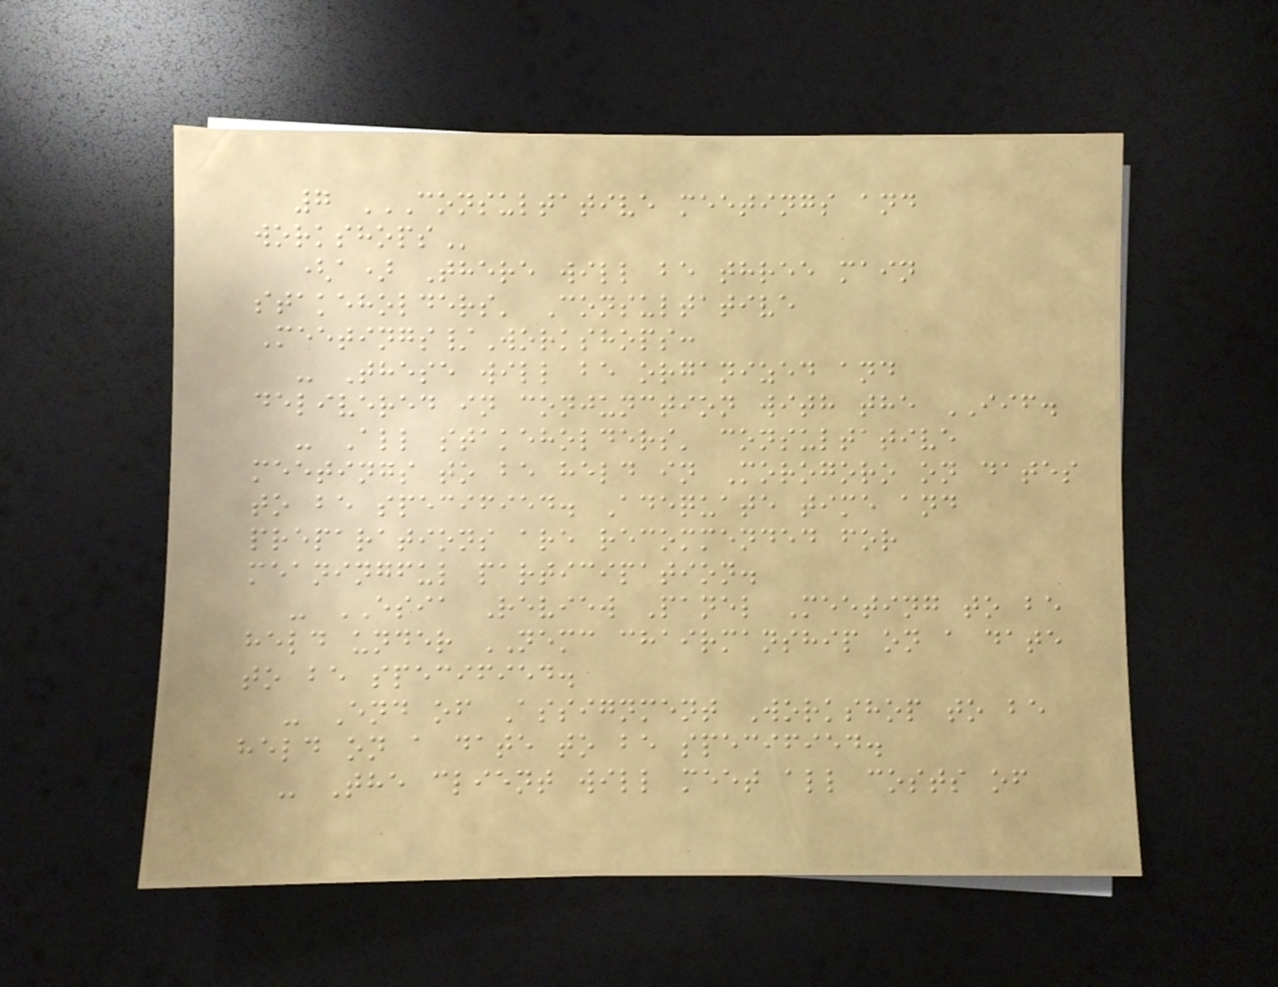7 CONSULTATIVE MEETINGS AND
WORKSHOPS
(a) There will be three main
stakeholders' Consultative
Meetings/Workshops:
- These will be organized and
delivered in conjunction with the IIF.
- All stakeholders' consultative
meetings to be held in Morogoro on dates
to be specified. Adequate time and
preparations are recommended for
meaningful participation.
- ESIA Review Panel Meeting to be
held under NEMC chairmanship on a date
to be specified.
- End of Assignment Workshop to be
held on a date to be specified.
- The client will meet all costs of
